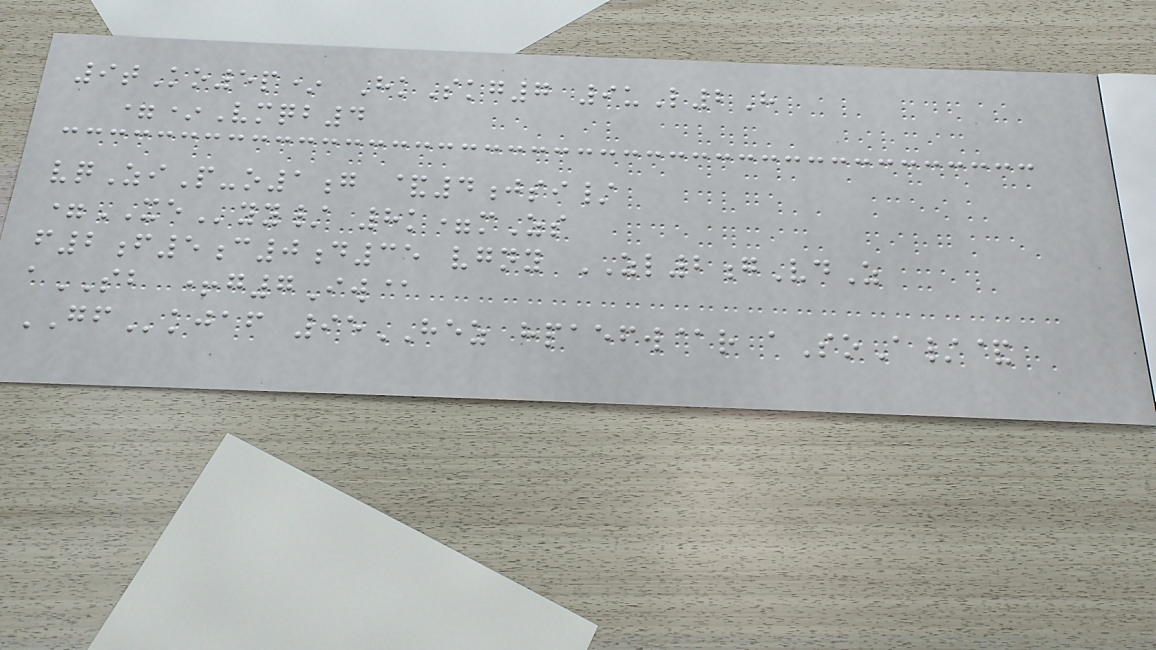9tKo5p* HkSkg7 9uL2H
=*Vmqb4
vqZiP-o1g &4jsi/
=XEyy/ 8k=mZs
f2f5c0d35 vgny ZL2gVdZ
aSB +g7Iw@
GFkjaf 95HEZ hpaefw@r aSoA/&
